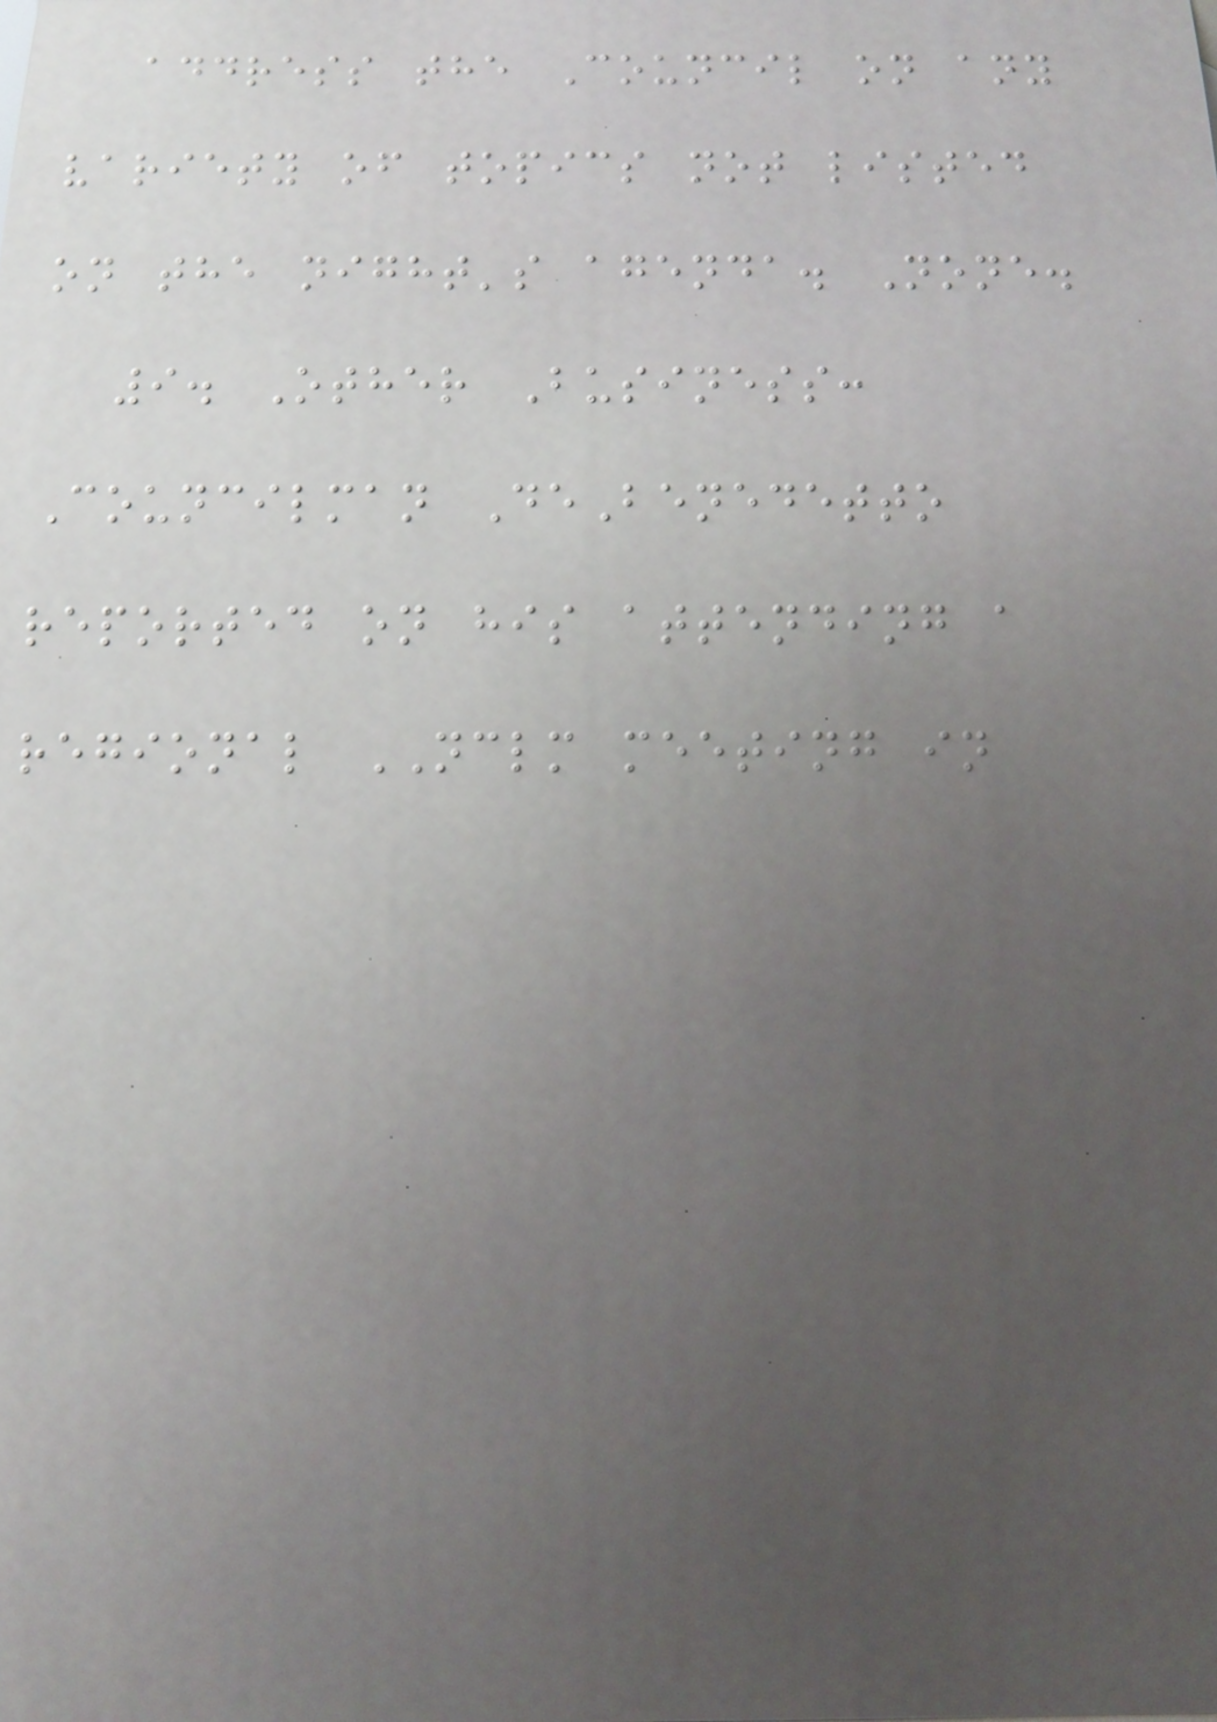address the Council on any
variety of topics not listed
on the night's agenda. None.
9. Other Business:
Councilman DeBenedetto
reported on his attending a
regional NCLM meeting in
